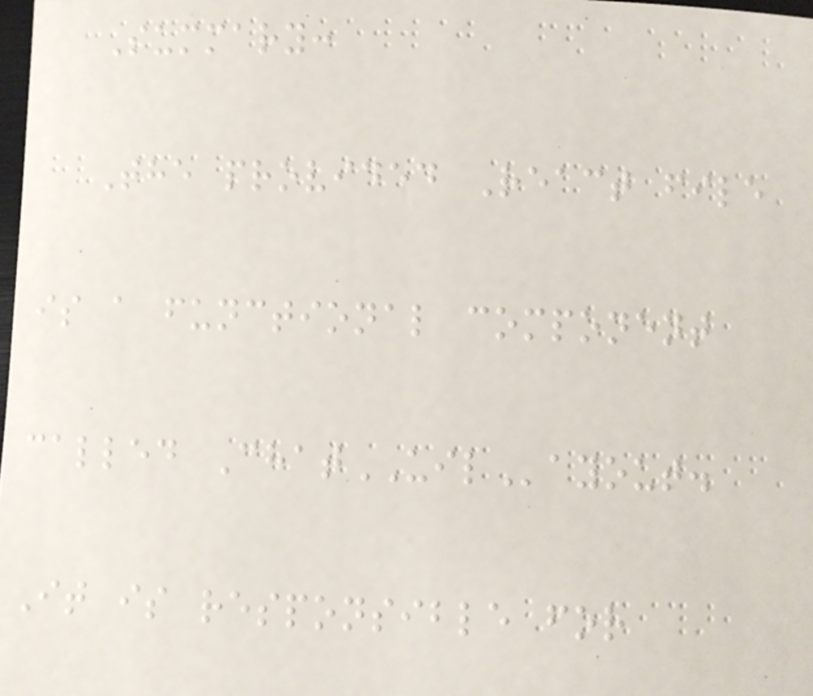Summary:
The provided React file
is a functional component
called ChatUILayout.
It is responsible for
